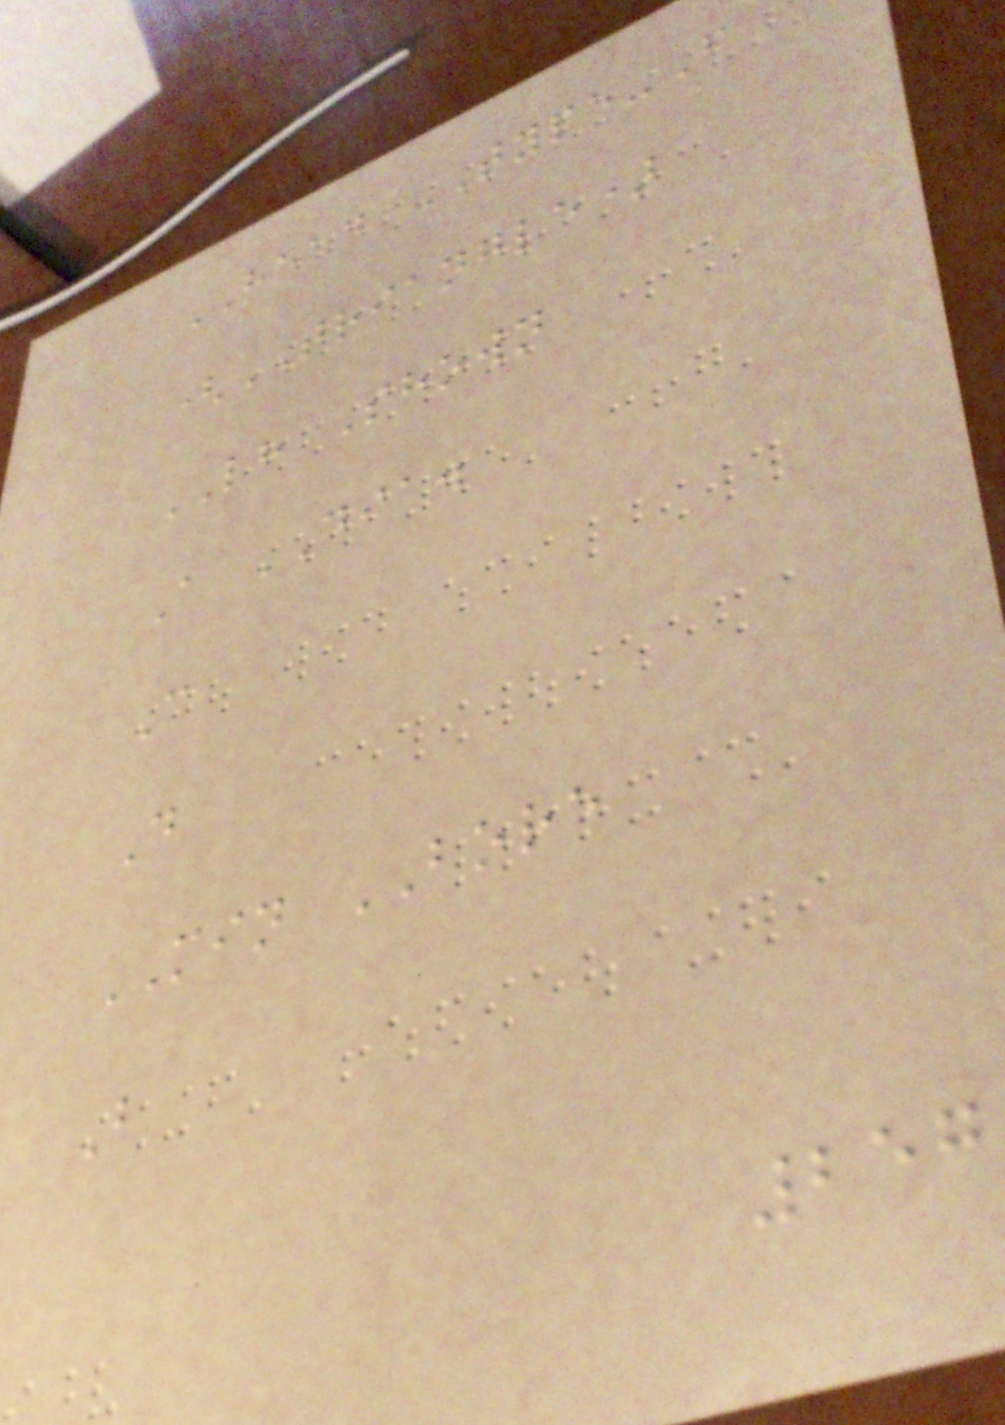HEAD TYPE-F
(TRIANGLE)
LH Shown
A DIA.
C
D
MIN BORE
B
257
